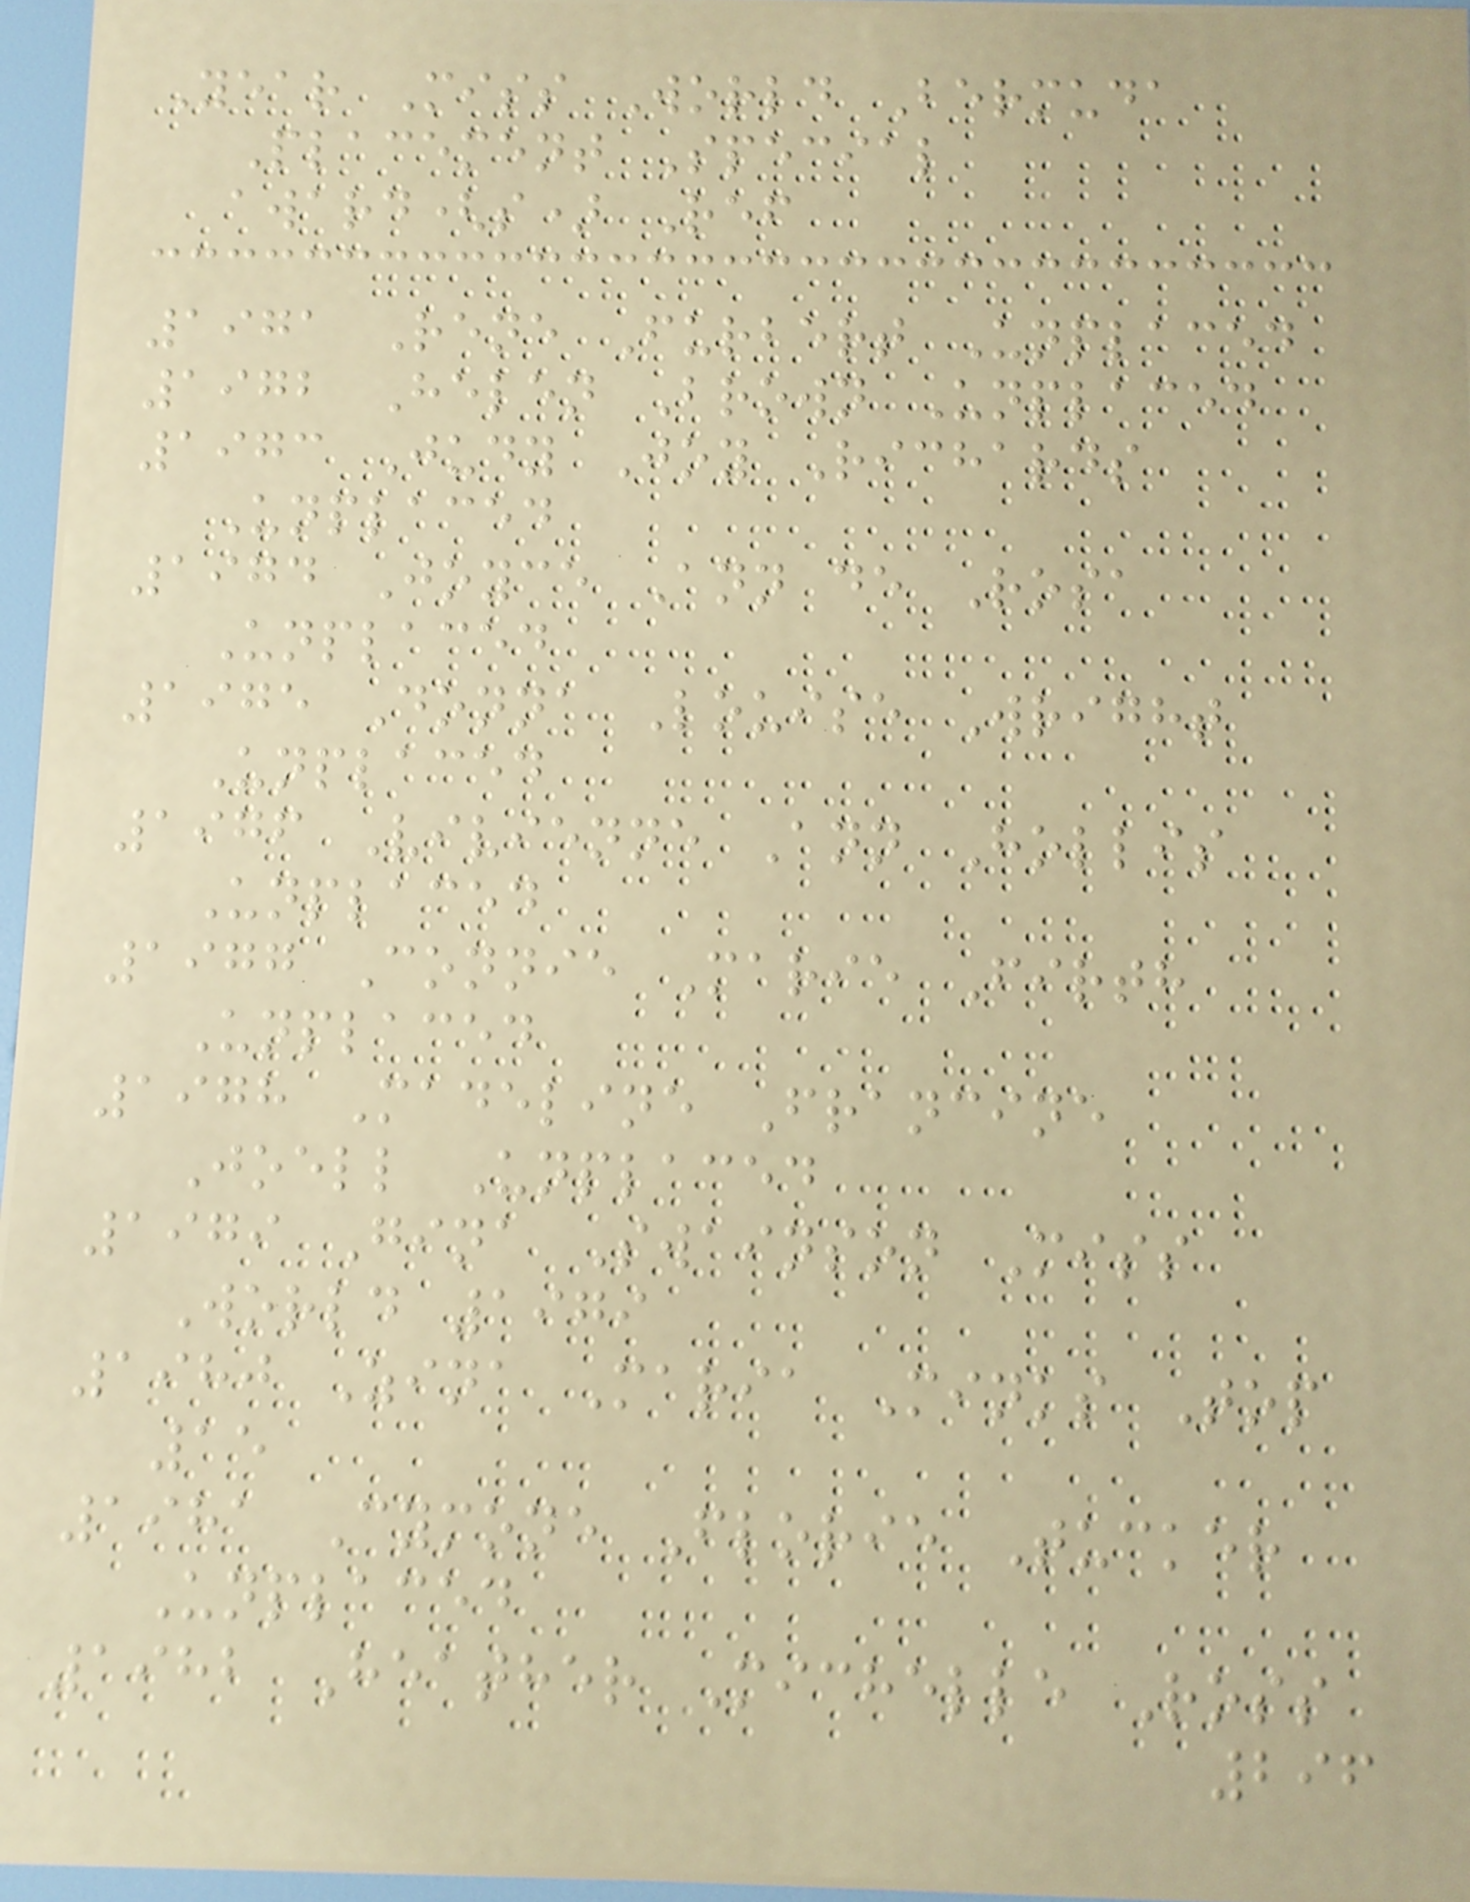Year Miss World Bermuda
Placement Special
award(s) Ref
1971 Rene Furbert Unplaced
1972 Helen Brown Unplaced
1973 Judy Joy Richards
Unplaced
1974 Joyce Ann de Rosa
Unplaced
1975 Donna Louise Wright
Unplaced
1976 Vivienne Ann Hollis
Unplaced
1977 Connie Marie Firth
Unplaced
1978 Madeline Francine
Joell Unplaced
1979 Gina Swainson Miss
World 1979
1980 Zina Maria Minks Top
15
1981 Cymone Florie Tucker
Unplaced
1982 Heather Michelle Ross
296
